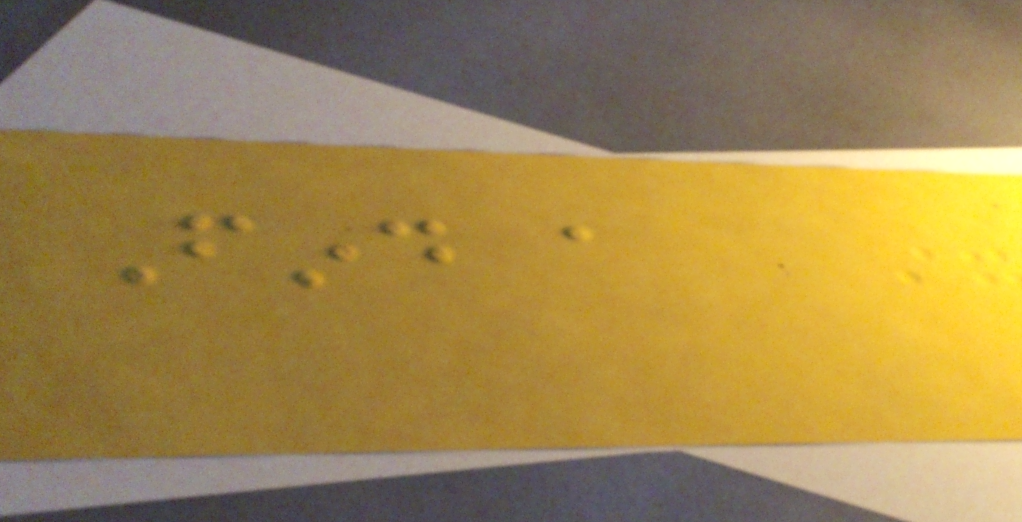Find a
